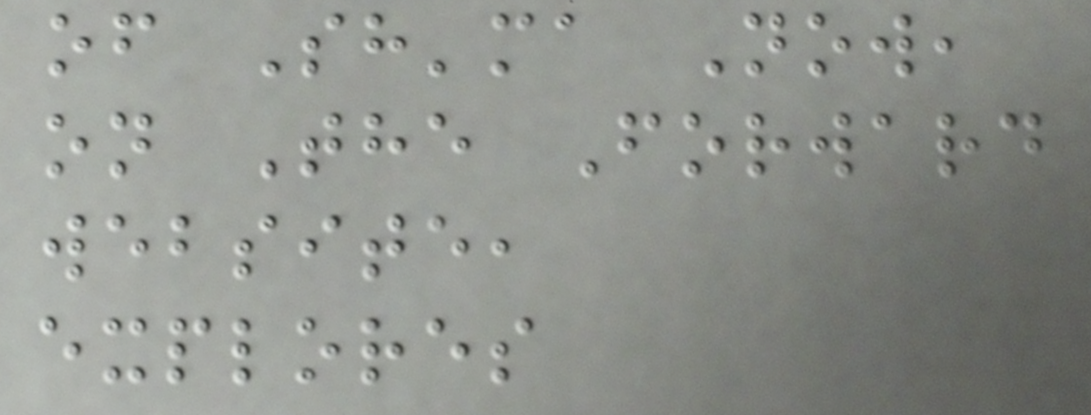of Sh'ma Now,
on The Forward
website,
explores
